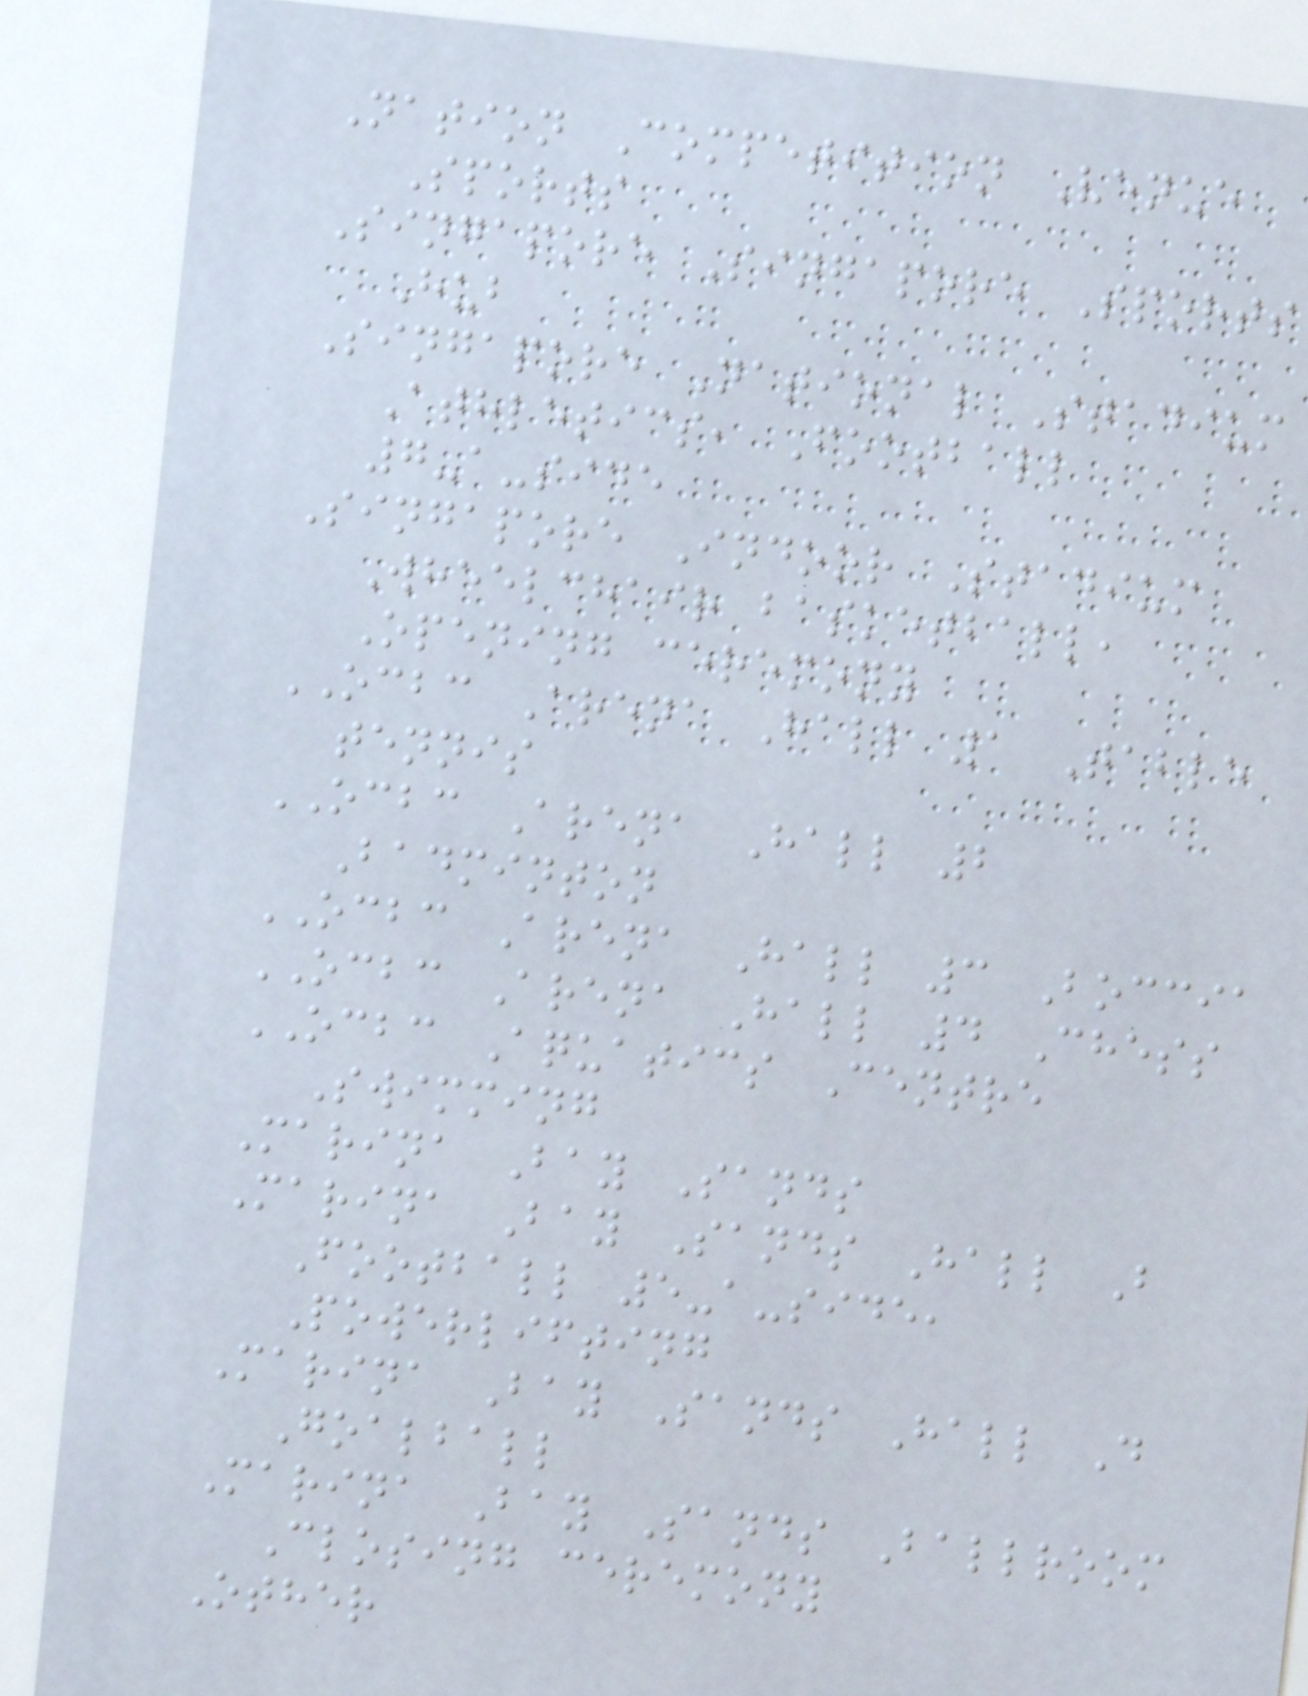Nation Competition Venue
Sports
Singapore Singapore Sports
Hub
Singapore National Stadium
Athletics, Football
7-a-side
Singapore Indoor Stadium
Wheelchair basketball,
Opening ceremony
OCBC Arena Hall 1 Table
tennis
OCBC Arena Hall 2
Badminton
OCBC Arena Hall 3 Boccia
OCBC Arena Hall 4 Chess
OCBC Aquatics Centre
Swimming
Marina Bay Sands
Marina Bay Sands Hall B
Football 5-a-side,
Powerlifting
Marina Bay Sands Hall D
Goalball
Marina Bay Sands Ballroom
Closing ceremony
Other
